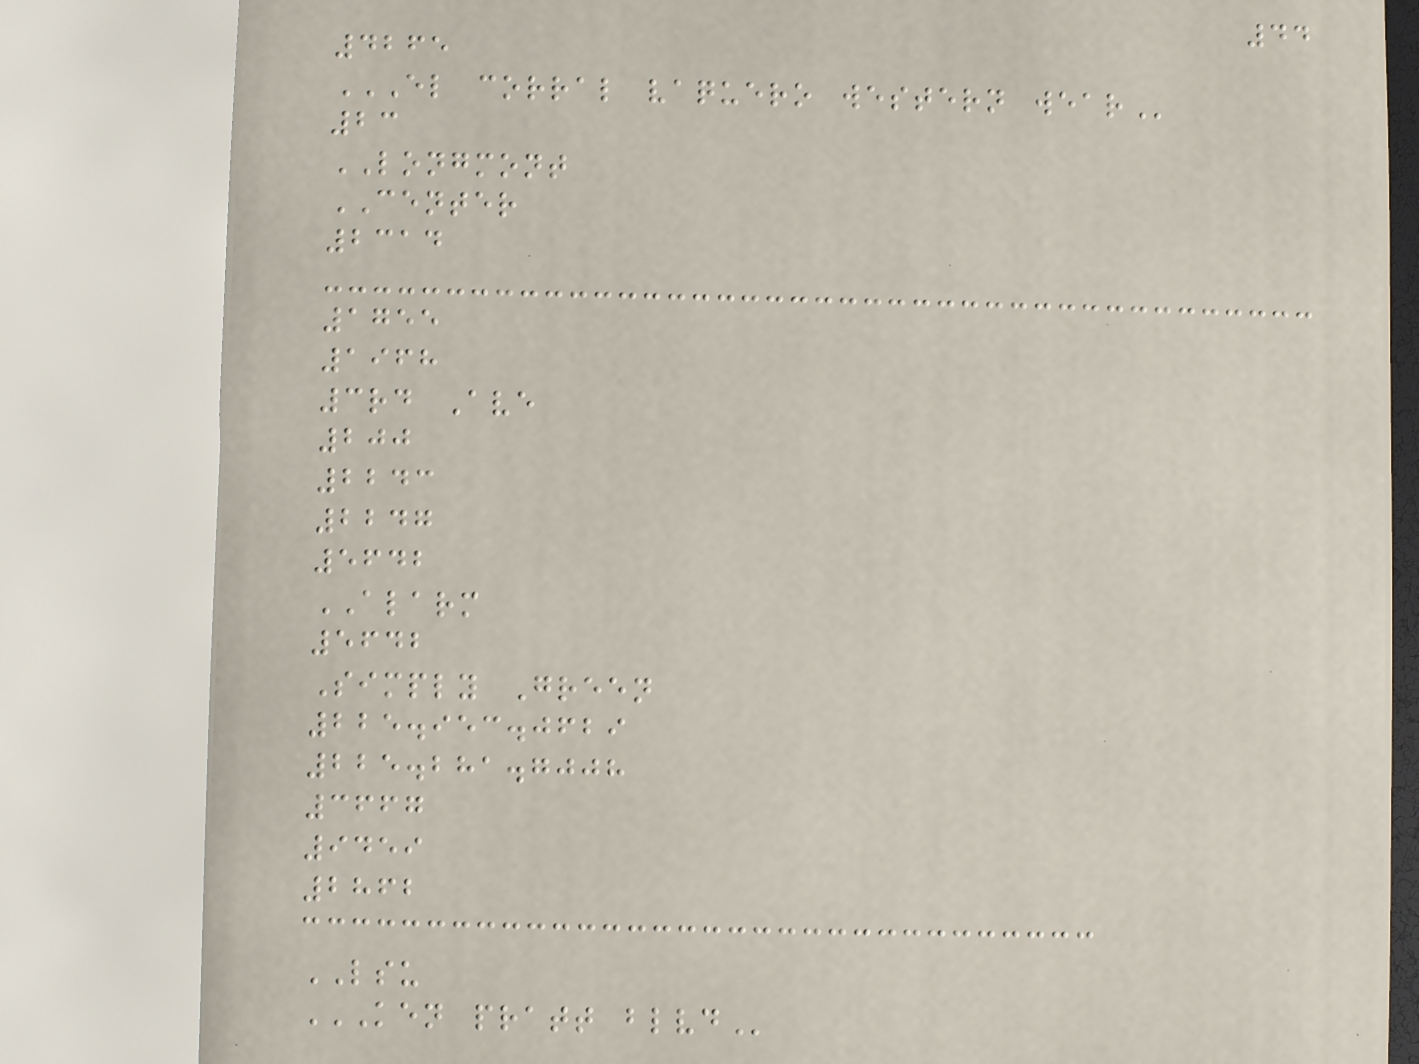44
4265
EL CORRAL VAQUERO WESTERN WEAR
23
LONGMONT
CENTER
2314
1755
1968
3rd Ave
200
2243
2247
5642
ALARM
5642
Simply Green
225.953.0629
225.281.7008
3667
9459
2862
LSU
KEN PRATT BLVD
